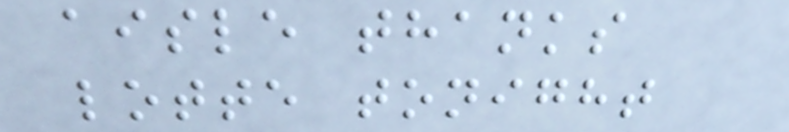aisle thanks
lotte tonight
